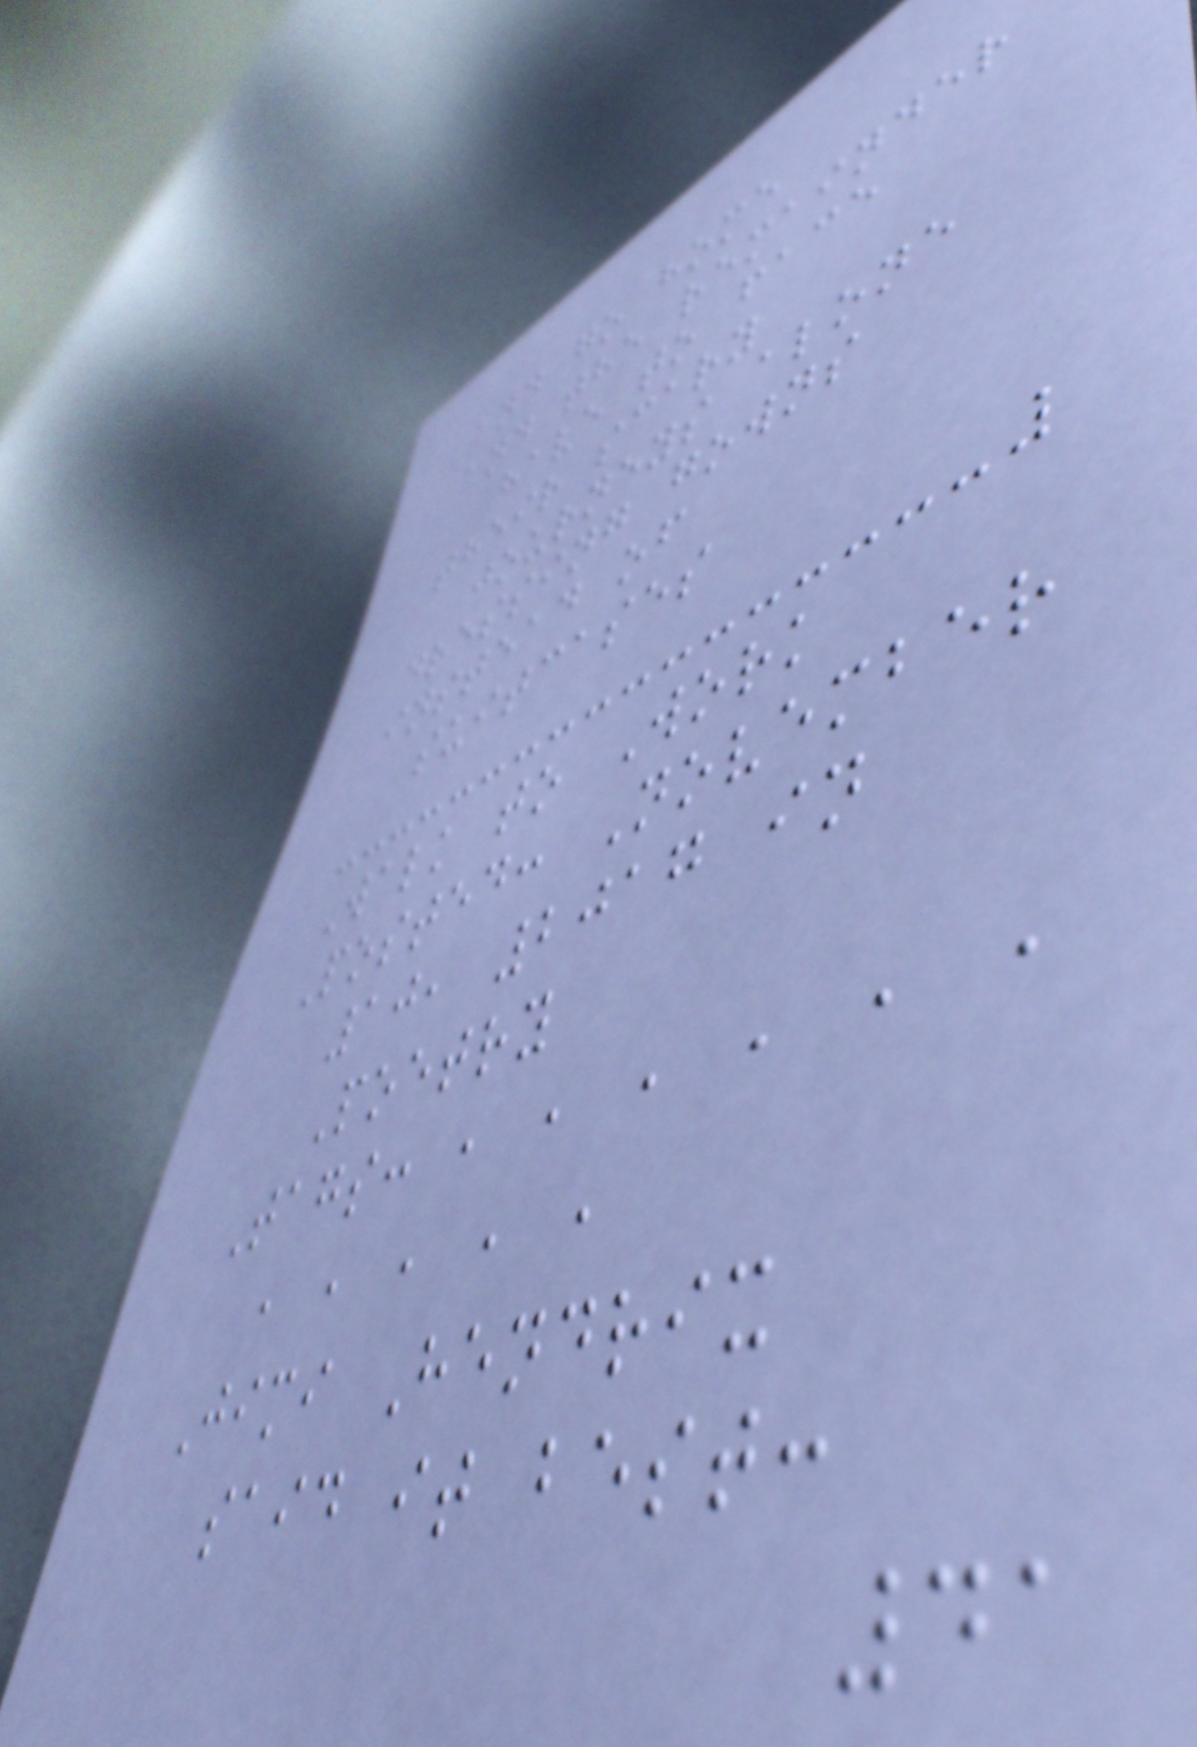and go home
and the remainder
have to face
their scary
journeys alone
dressing gowns
instead of
suitcases
Walk to Work
Posted: November
10, 2017 in
Poetry
Tags: , , , , , ,
, , , , ,
Jimi Hendrix
said it best:
41
